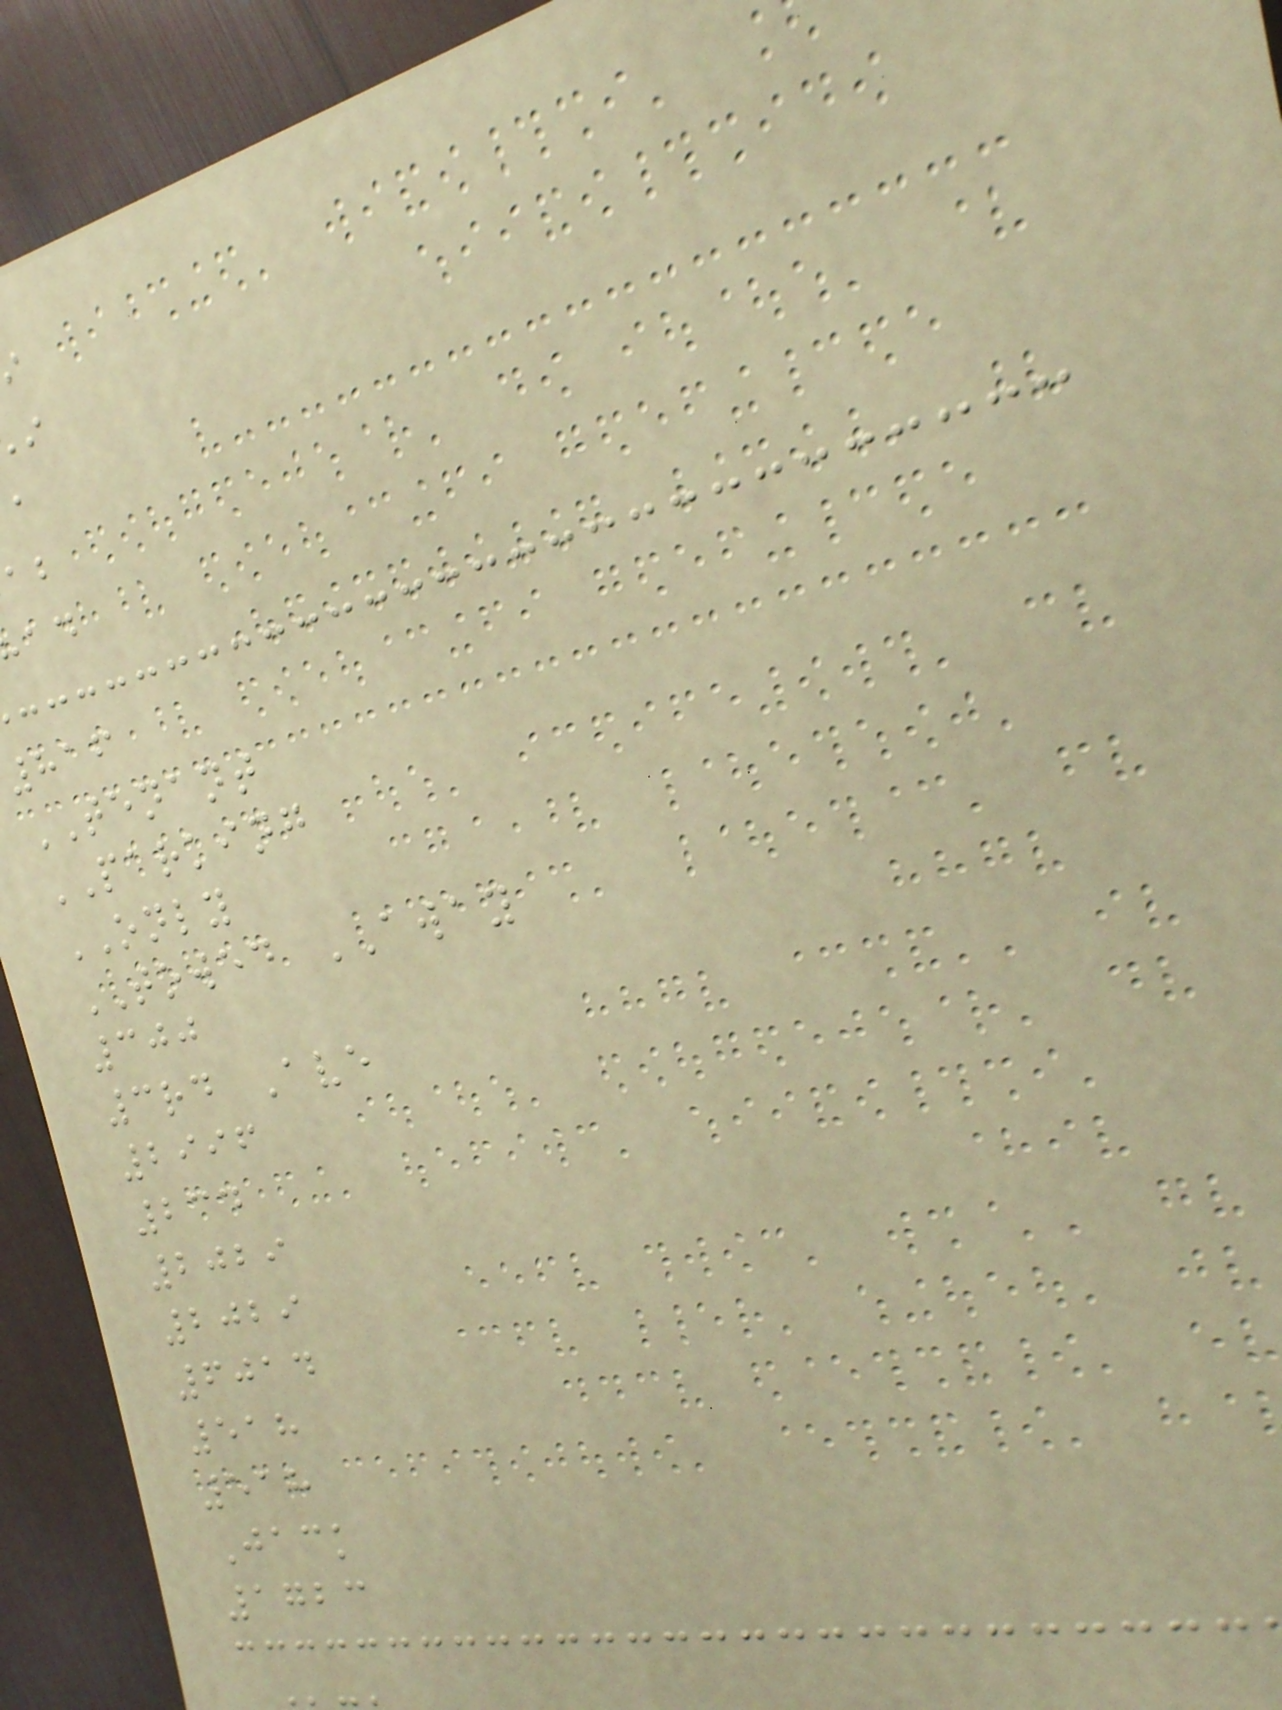816
TENANT
PARKING
ONLY
TOWED AWAY
300
3rd Ave
2996
234
2029
2029
6014
518
518
Jack
1723
